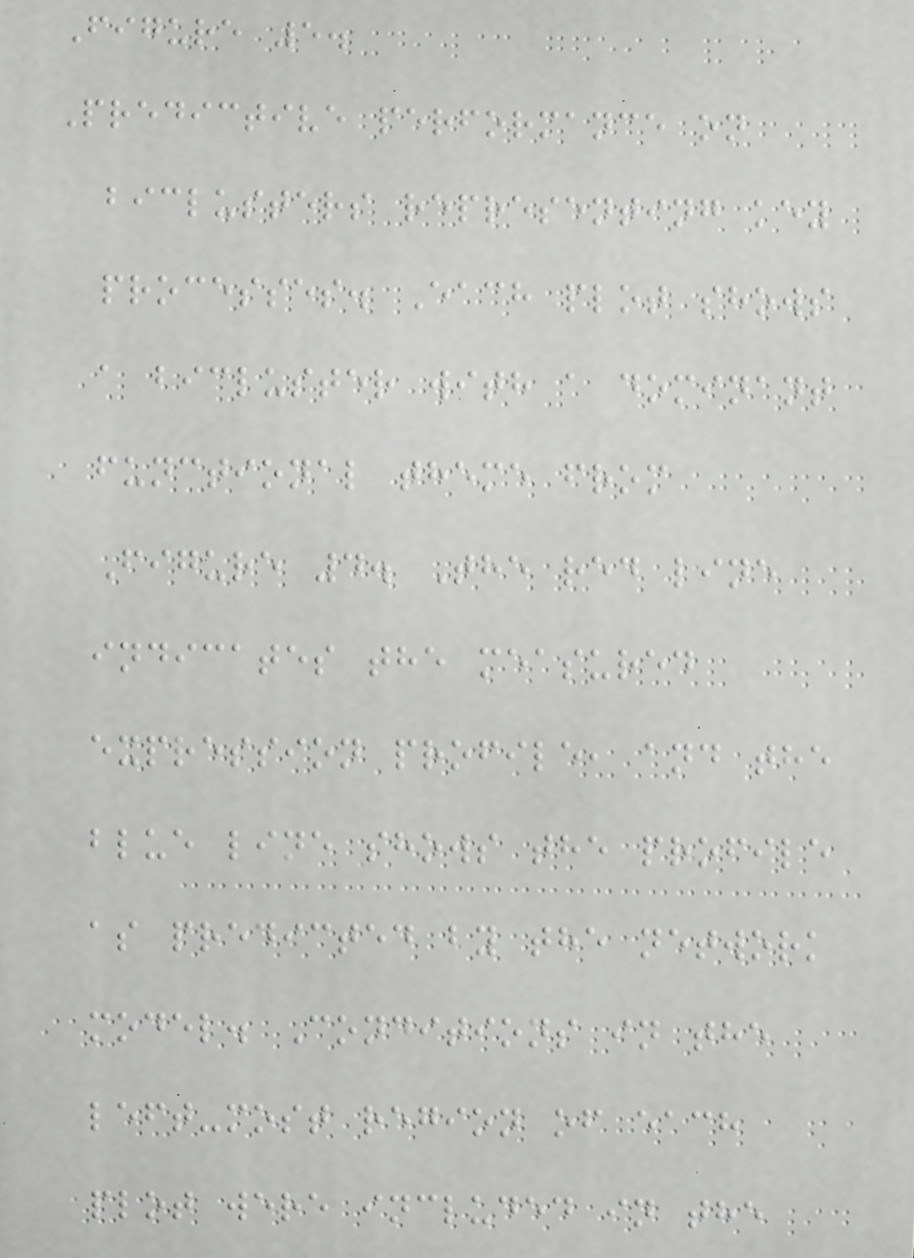Figure 5.
Predictive performance on
biclusters representing key
processes. Each plot shows
a bicluster with a dominant
functional theme from
Figure 4. The red line
indicates the measured
expression profile, and the
blue line shows the profile
as predicted by the network
model. Conditions in the
left-most region of each
plot were included in the
